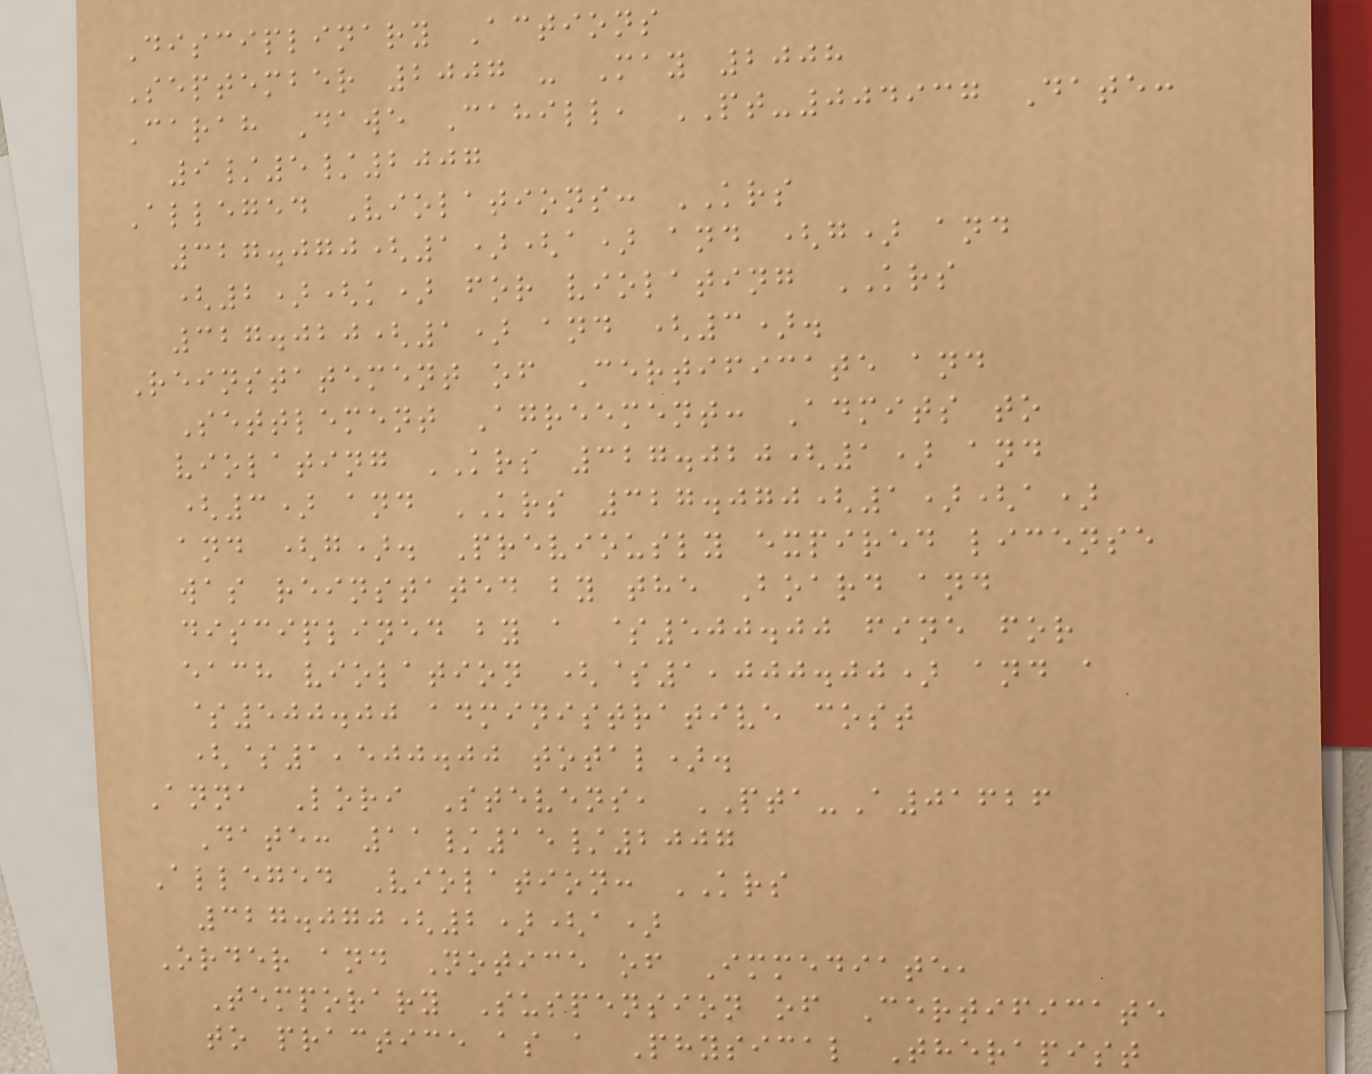Disciplinary Actions
September 2007 - May 2008
Carah Dawe Cahill, PT-004937 Date:
9/5/2007
Alleged Violations: KRS
327.070(1)(a) and (g) and
(2)(k) for violating KRS
327.020(1) and (3).
Reinstatement of Certificate and
Settlement Agreement: Admits to
violating KRS 327.020(1) and
(3) and KRS 327.070(1)(a)
and (g). Previously expired license
was reinstated by the Board and
disciplined by a $500.00 fine for
each violation ($1,000.00) and a
$500.00 administrative cost
($1,500.00 total).
Anna Lori Stevens, PTA-A01626
Date: 11/15/2007
Alleged Violation: KRS
327.070(2)(a)
Order and Notice of Immediate,
Temporary Suspension of Certificate
to practice as a Physical Therapist
